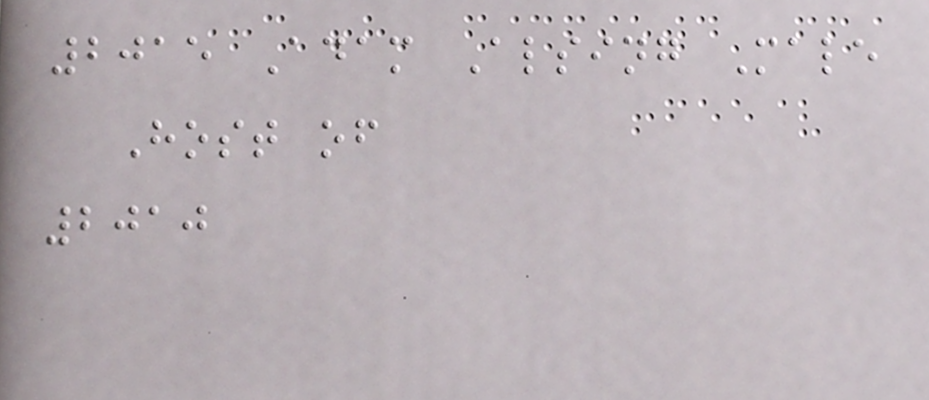2015 Adam Alsing Male
Host of
2010
